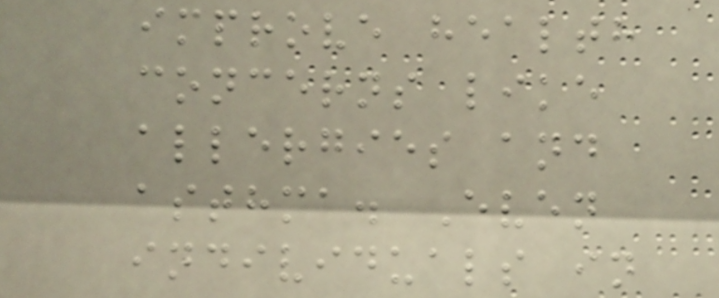improve health
concerns like
allergies and
asthma. Even
individuals in
